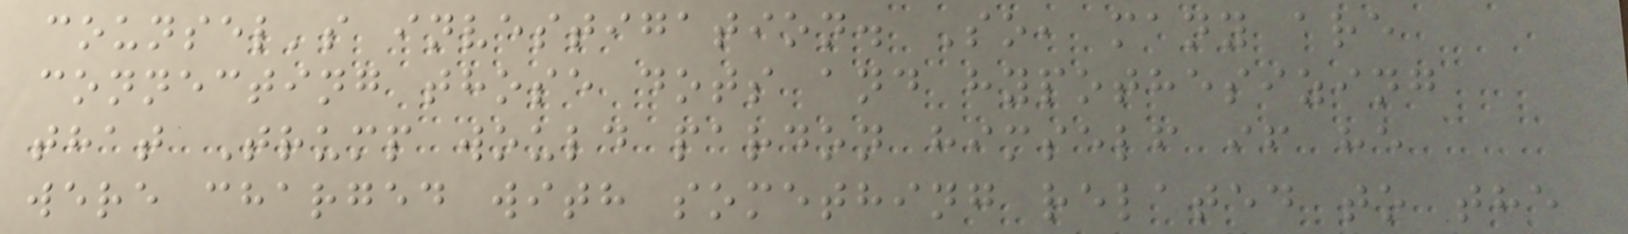counsel's investigation. So, many are
connecting those dots and hypothesizing
that Trump would pardon himself if he
were charged with something related to the
